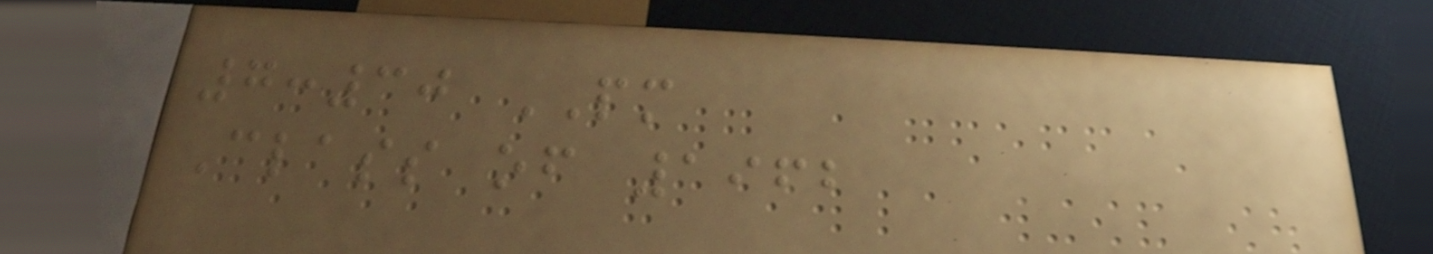7:30 PM
Class of 1962
